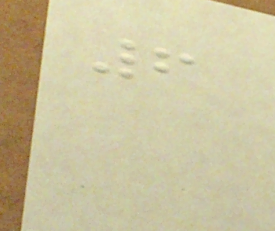6
